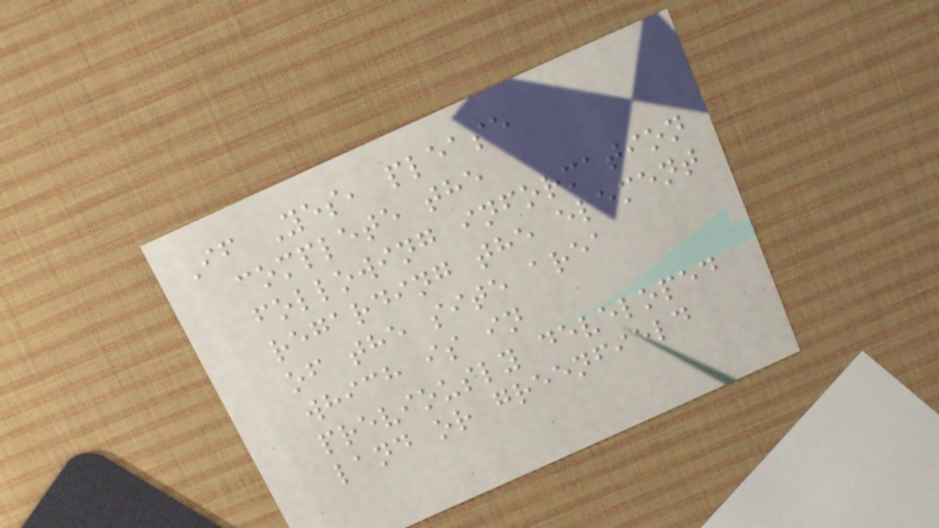If Yes, please
complete the
following information
regarding the element
of the site area
which is in
previously developed
land or greenfield
